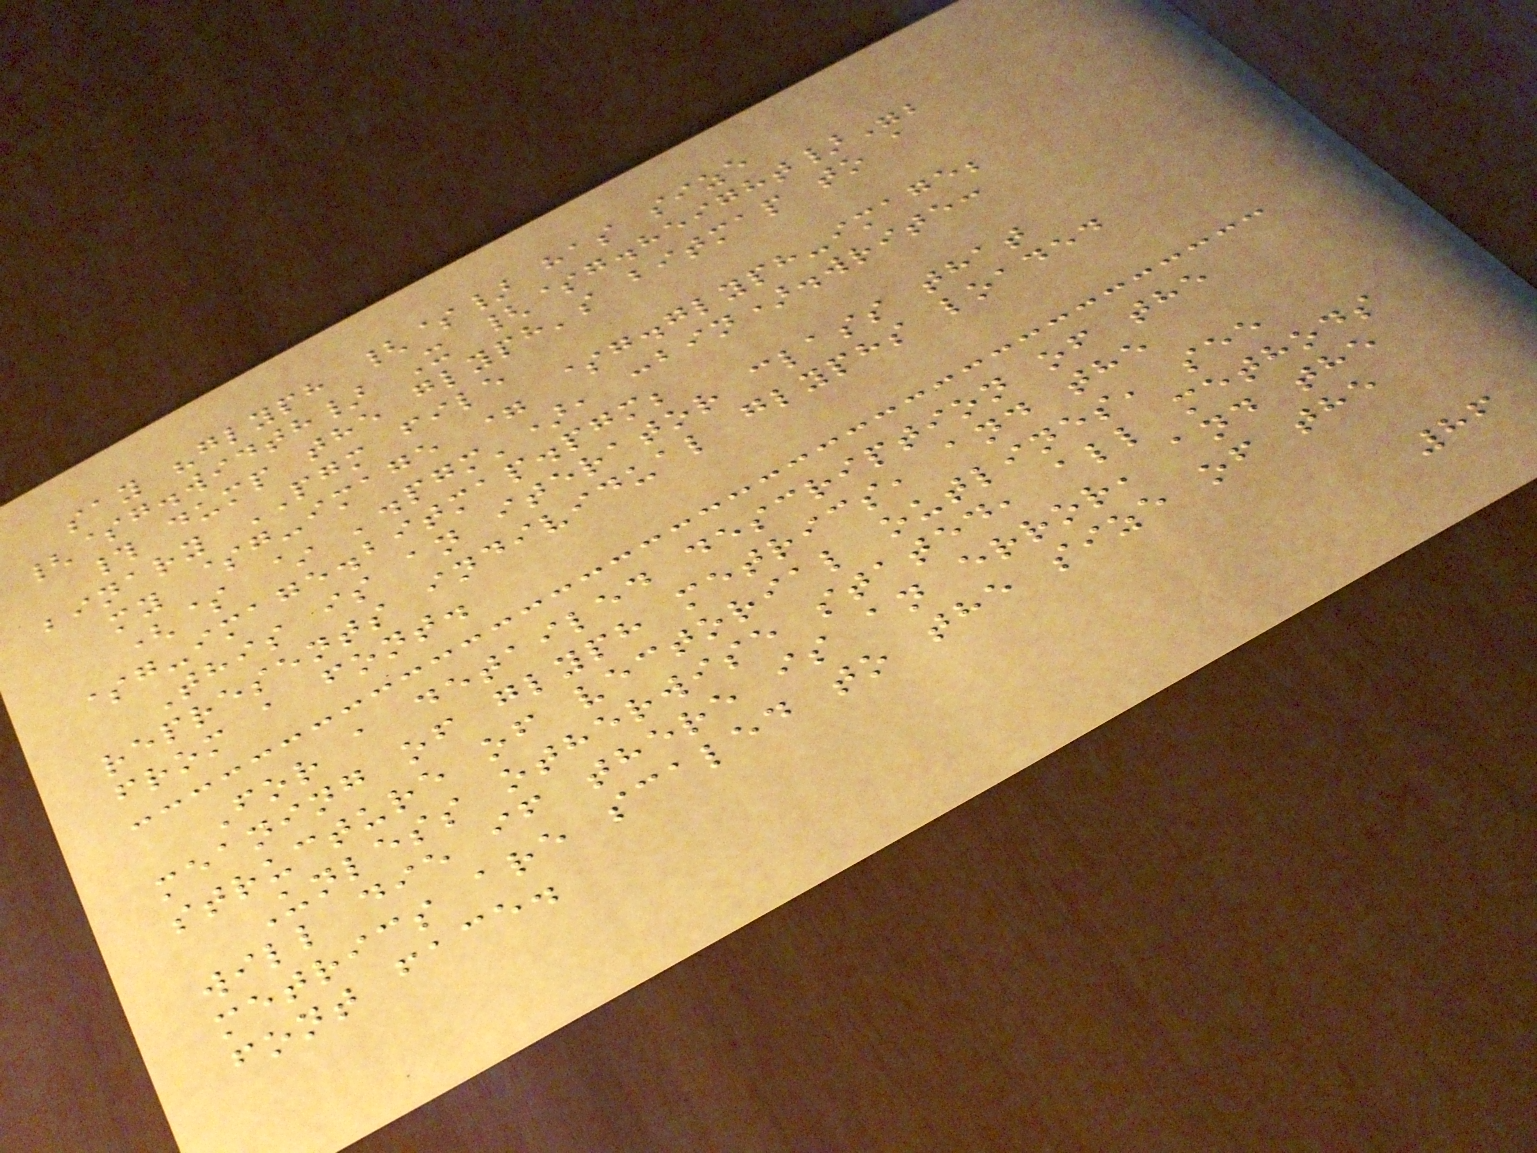say "glyph {$} has size
{$g.width} X {$g.height}";
# dump the glyph's bitmap to a
binary PGM file
my $g-image = $g.glyph-image;
($ ~ '.pgm'), :bin).write:
$g-image.bitmap.pgm;
This is an iterator class that
represents individual glyphs loaded
from a font.
For a detailed description of the
meaning of glyph metrics, and the
structure of vectorial outlines, see
Unless otherwise stated, all methods
will die if there is an error, and the
metrics are scaled to the size of the
font face.
86
